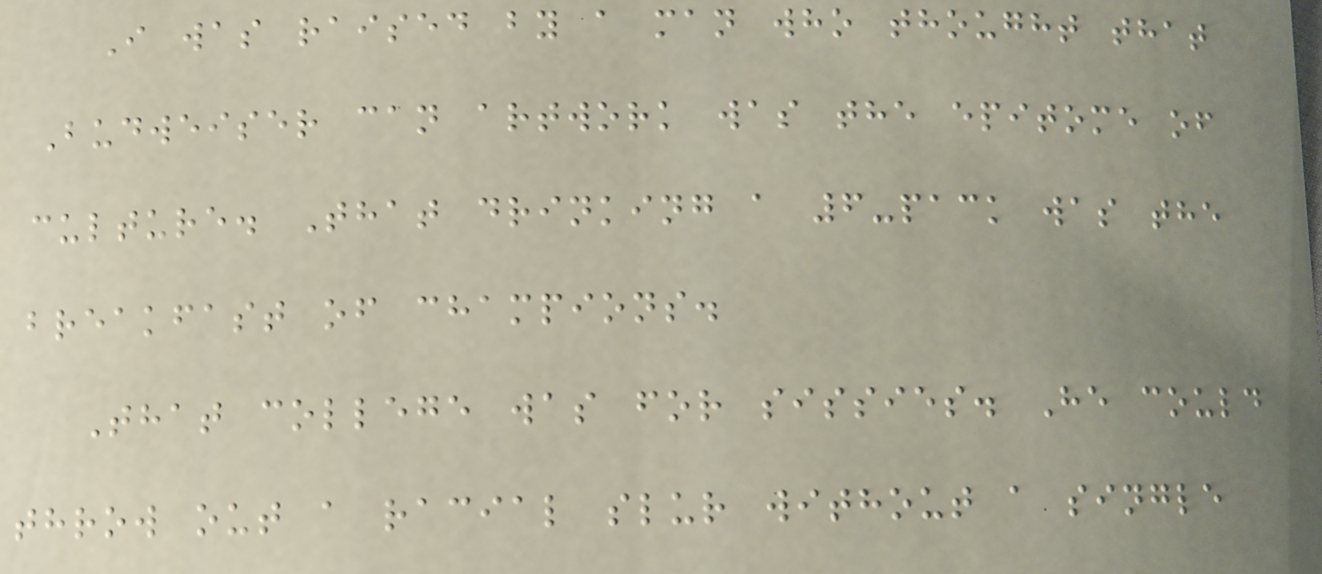I was raised by a man who thought that
Budweiser can artwork was the epitome of
culture. That drinking a 6-pack was the
breakfast of champions.
That college was for sissies. He could
throw out a racial slur without a single
